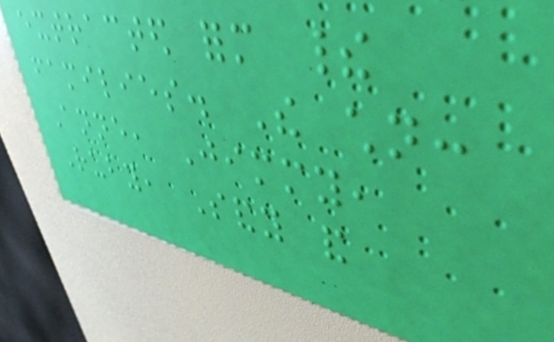extracted form their
families. The children:
Anne, Jimmy,
Ruby, Sandy and
